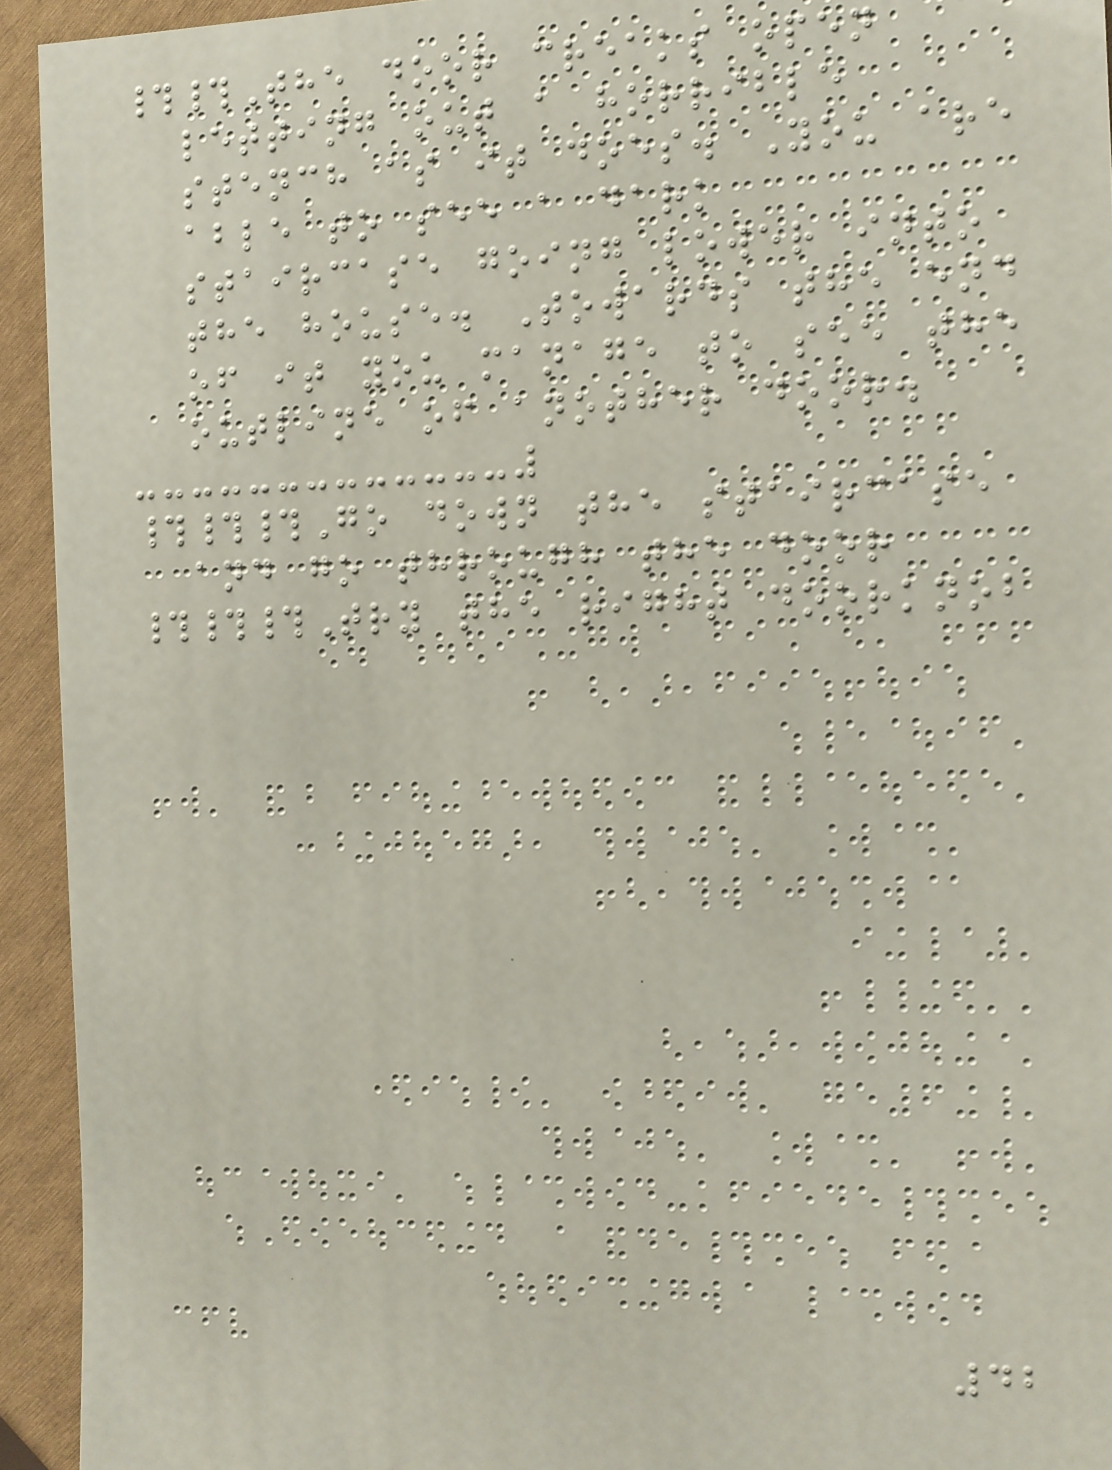##The door creaks open
letting out a horrible
stench as it does. You are
able to see a dark
staircase going lower into
the house. Towards the end
of it you manage to see the
outline of another door.
###Go down the staircase
and go through the door
###Try the right doorknob
42
